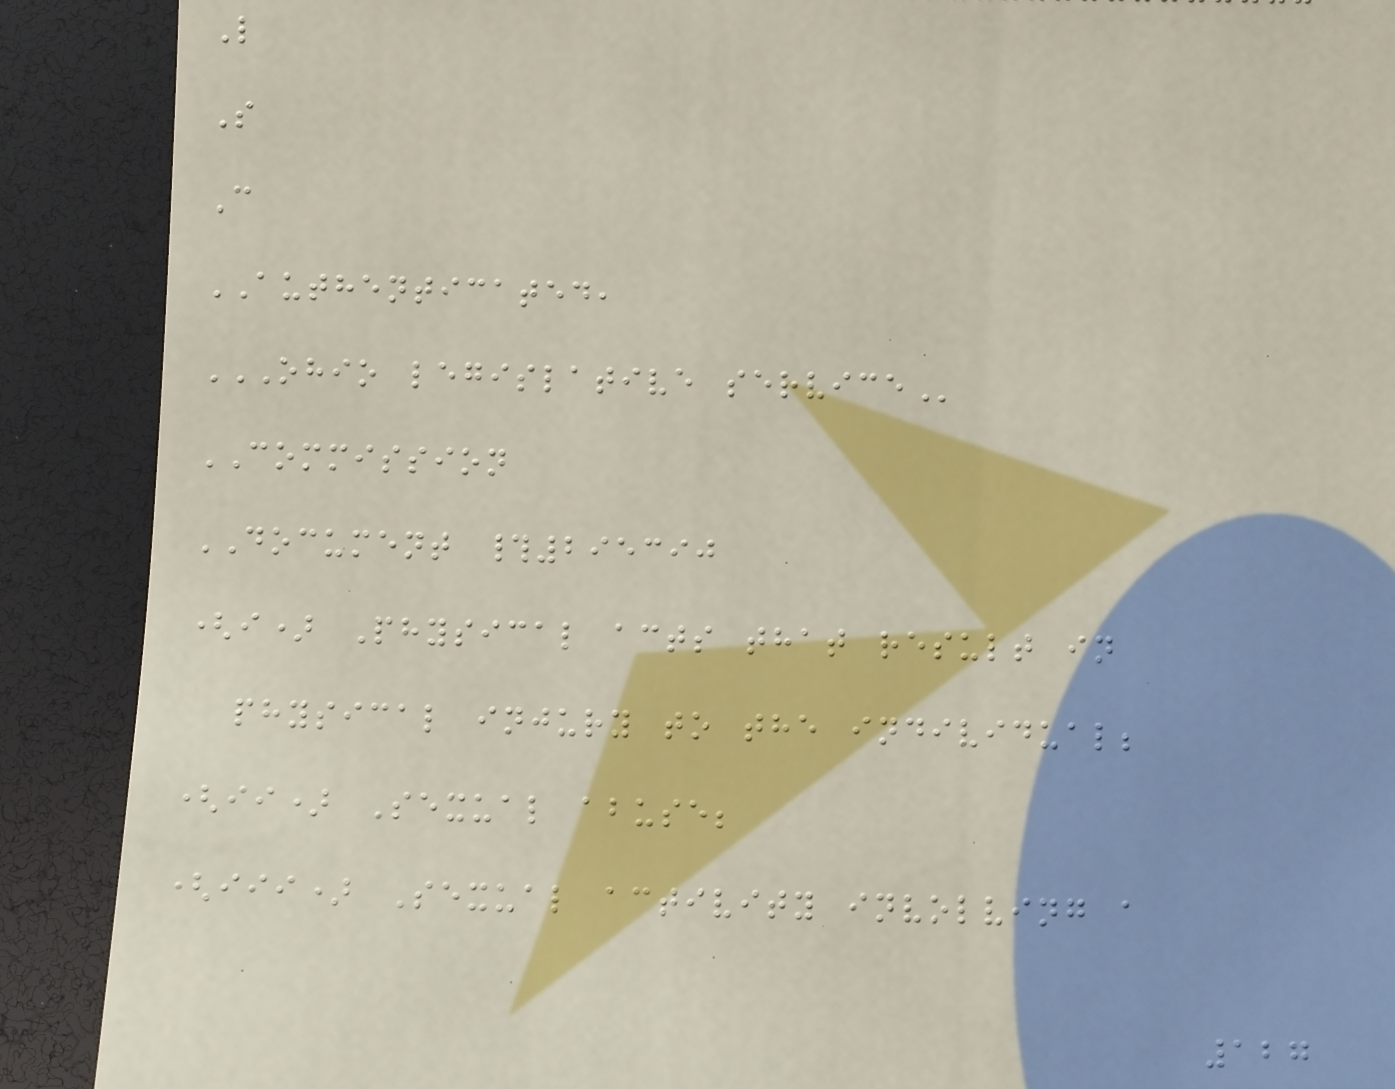L
S
C
AUTHENTICATED,
OHIO LEGISLATIVE SERVICE
COMMISSION
DOCUMENT #295390
(i) Physical acts that result in
physical injury to the individual;
(ii) Sexual abuse;
(iii) Sexual activity involving a
127
